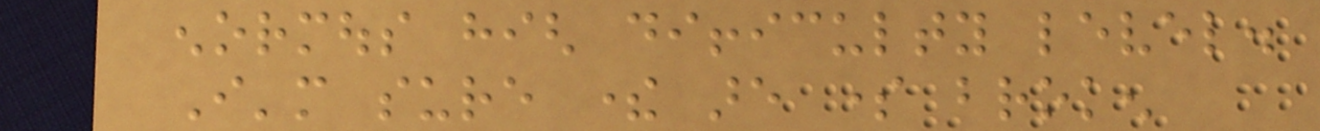enormous high difficulty level.
I'm sure there are some broken
